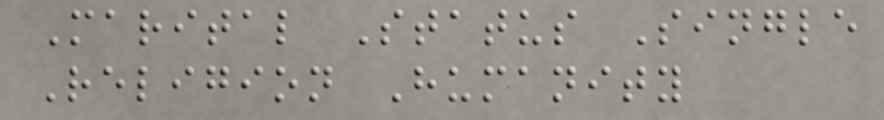Marital Status Single
Religion Humanity
